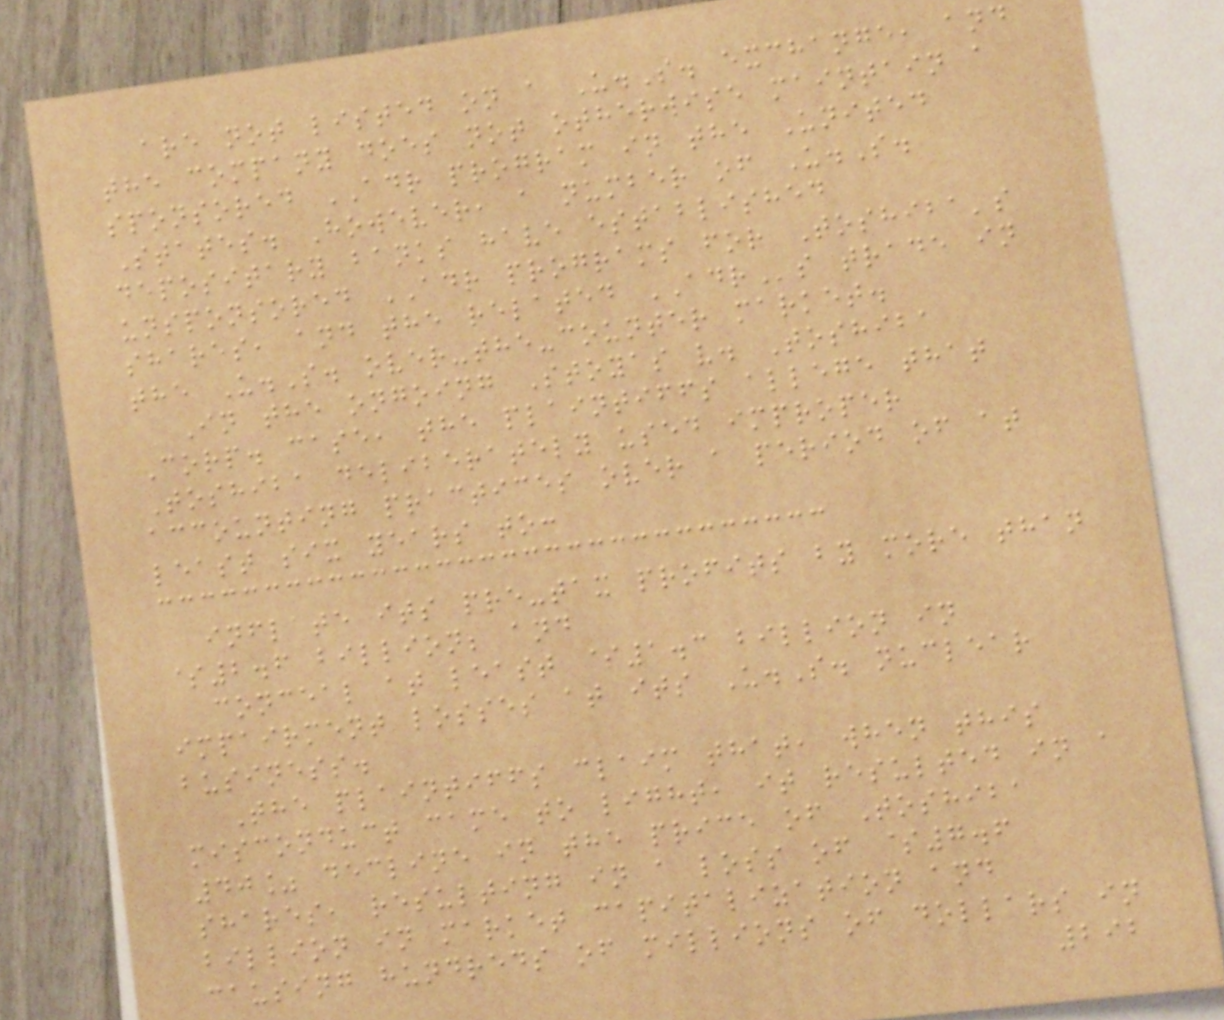are not listed on a U.S. exchange, and
the company does not otherwise maintain a
sponsored ADR program in the United
States. However, a number of U.S.
depositary banks have established
unsponsored ADR programs for Toshiba's
shares, and the related ADRs trade in
the U.S. over-the-counter market.
In the ongoing Stoyas v. Toshiba
Corp. case, the plaintiffs allege that
Toshiba deliberately used improper
accounting practices over a period of at
least six years to:
inflate its pre-tax profits by more than
$2.6 billion; and
conceal at least $1.3 billion in
impairment losses at its U.S. nuclear
business.
The plaintiffs claim that, when this
misconduct came to light, it resulted in a
40% decline in the price of Toshiba
shares, resulting in a loss of $7.6
billion in market capitalization and
causing hundreds of millions of dollars in
292
